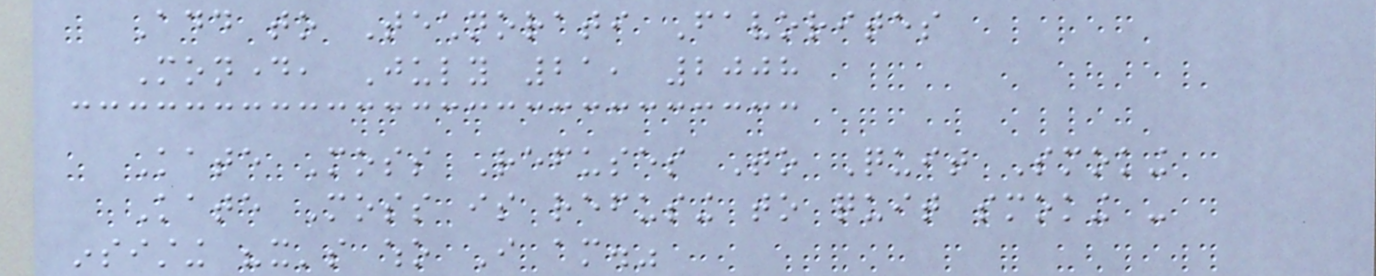Add to Technorati Favorites
Monday, July 21, 2008
Kate Moss Refuses To Quit Smoking
Kate Moss is refusing to quit smoking -
insisting "it's who I am."
